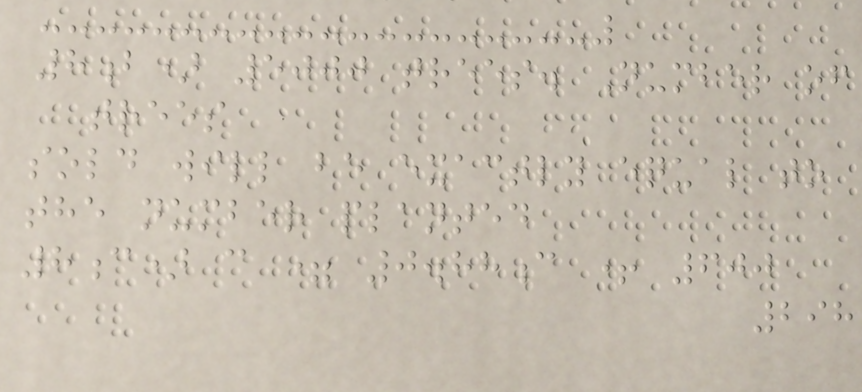8b) 5000 trees. Number of
trees
sold will be exactly equal to
the number planted
8c) c = 0.88c + 600
298
